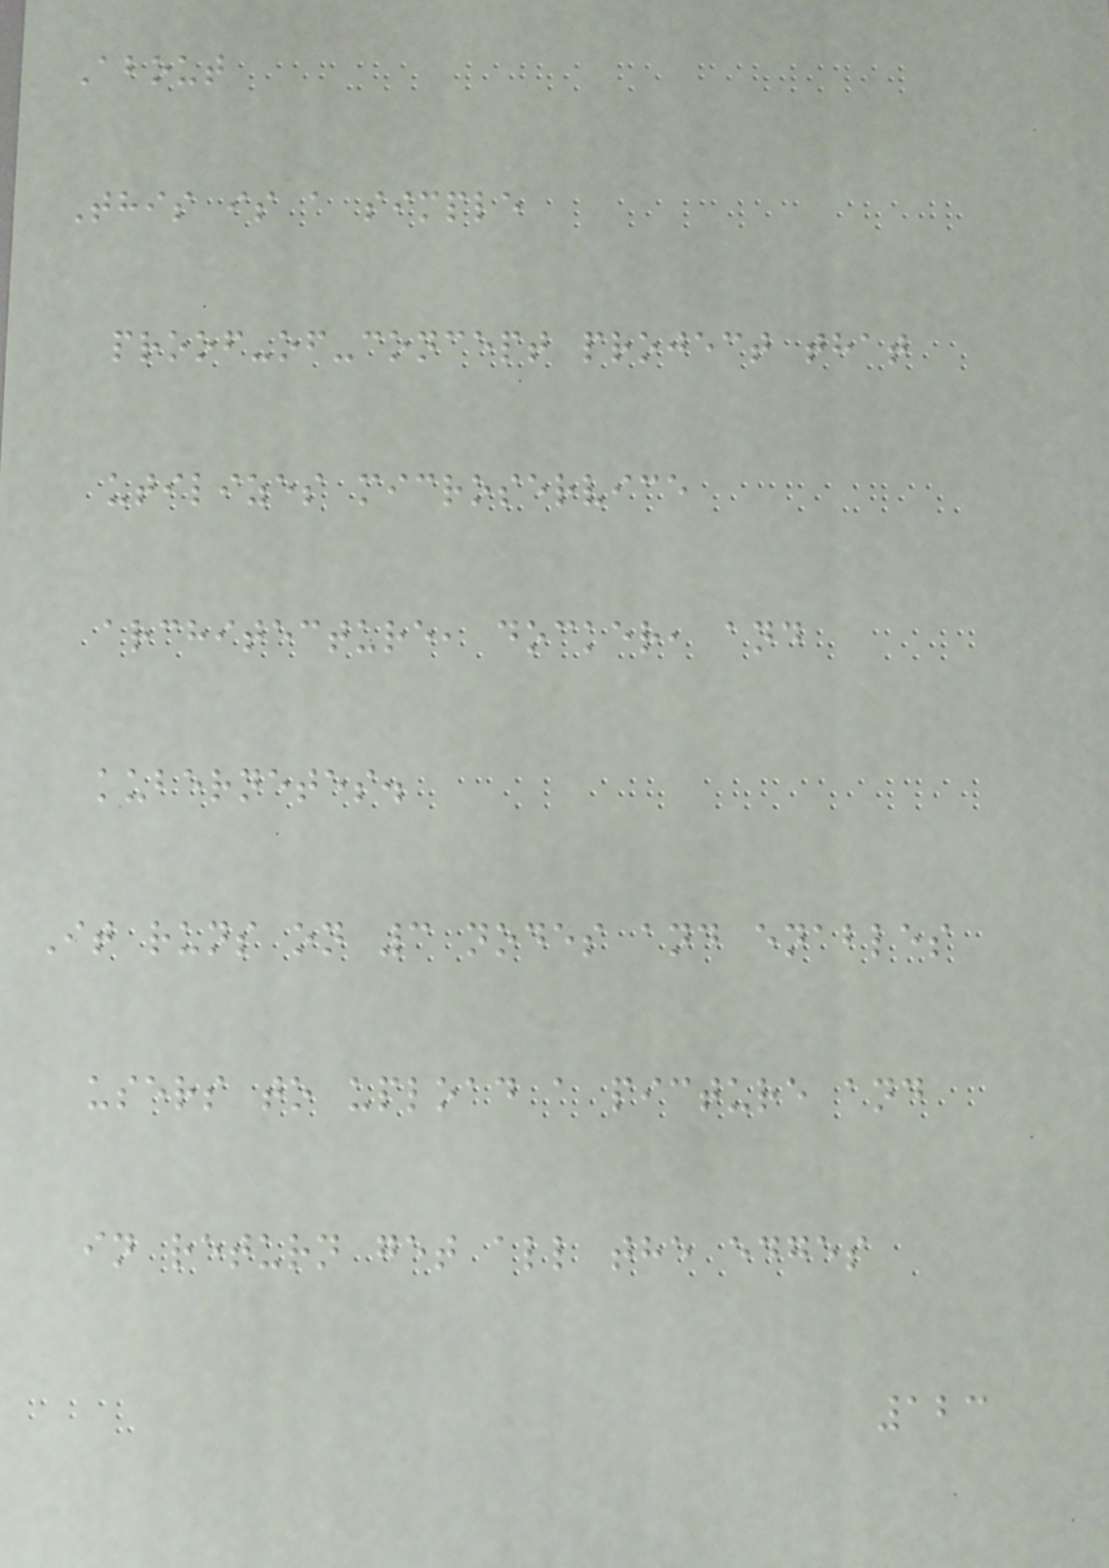About
This is a simple
proof-of-concept project that
utilizes microservice
architecture, docker, and
kubernetes.
It runs on 3 nodes and enables
users to upload a picture and
in return get all the edges
123
